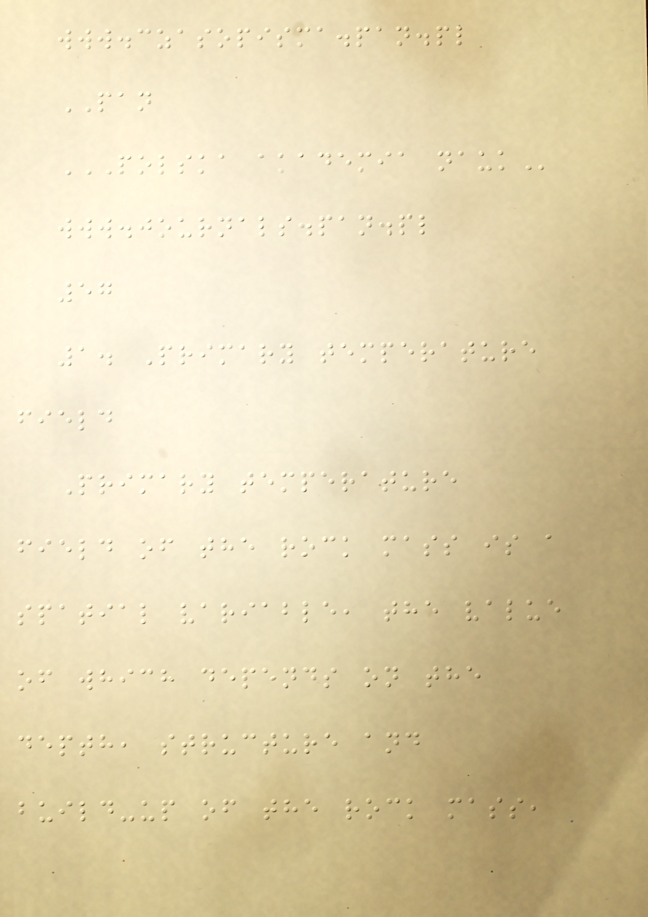www.czasopisma.pan.pl
PAN
POLSKA AKADEMIA NAUK
www.journals.pan.pl
57
1. Primary temperature
field
Primary temperature
field of the rock mass is a
spatial variable, the value
of which depends on the
depth, structure and
build-up of the rock mass,
